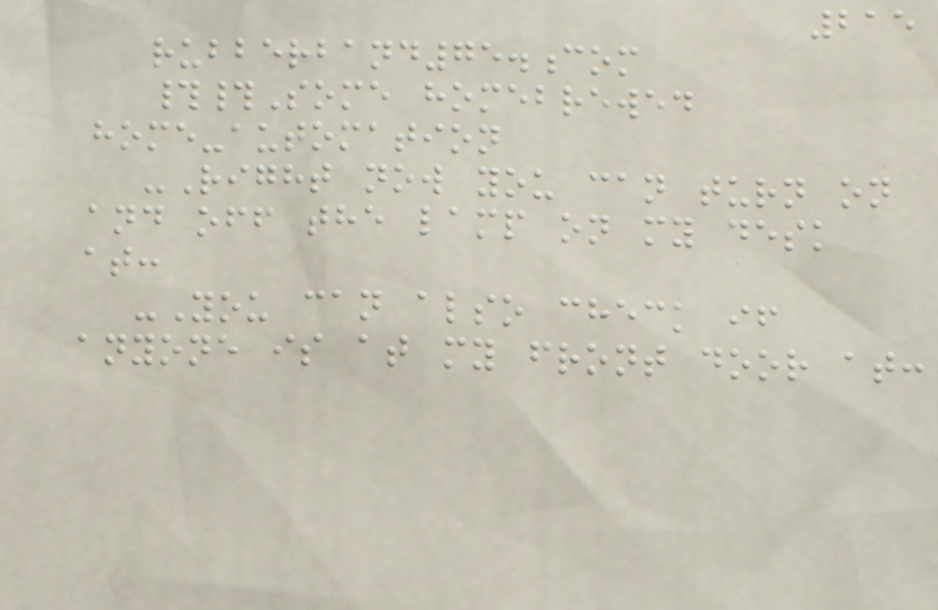215
rubberband75.com
##Some homebrewed
home-automation
-Right now you can turn on
and off the lamp on my desk
at:
-You can also check if
anyone is at my front door at:
